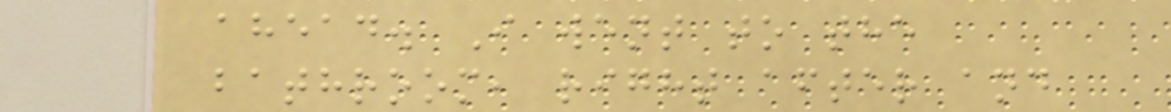ahead. I went to the
bathroom, right after and
